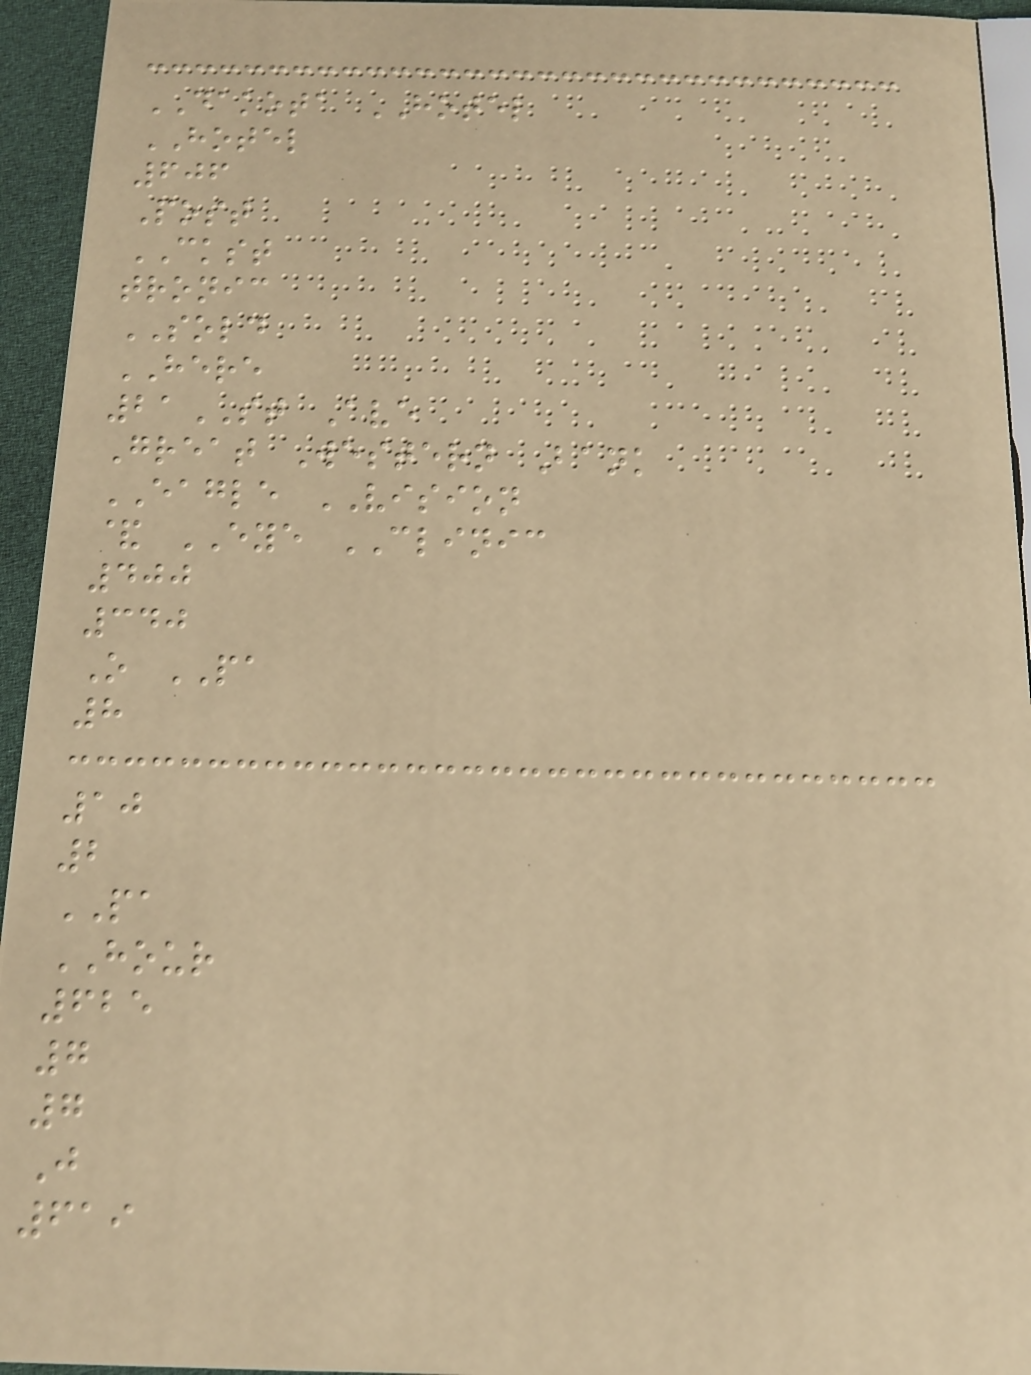DAKOTA HOTEL
HOTEL
606
Post
CKST
tronic
SOLD
HERE
21ST Ave
Great Western Bank
EAGLE VISION
& EYE CLINIC
400
340
O PA
8
10
2
PA
HOUR
625
7
7
J
619
